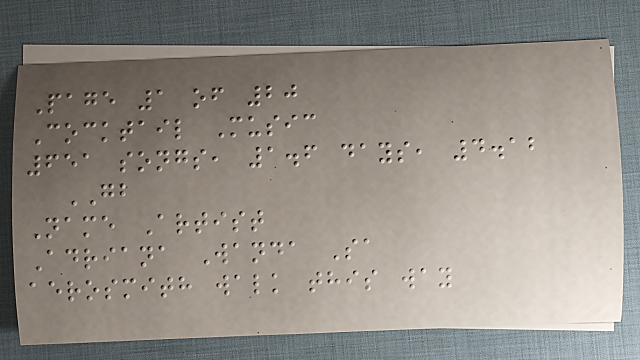Page 1 of 20
Cocktail Music
651 songs, 1.6 days, 4.12
GB
Name Artist
Adriana Wanda Sa
aerosmith walk this way
